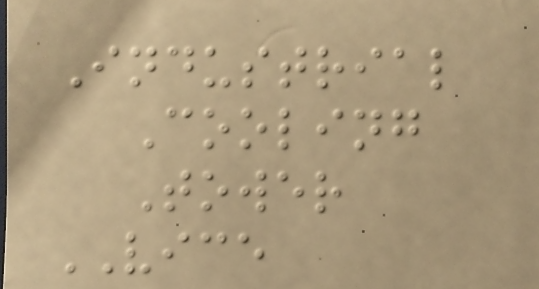Industrial
Cooling
Tower
VICE
